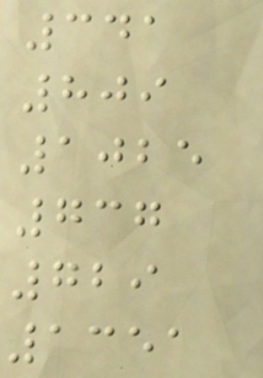341
809
1025
737
729
1351
